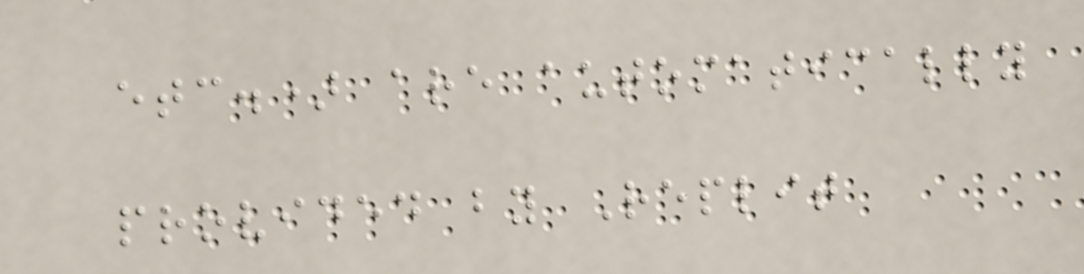etc.) are automatically
provided by Replit
